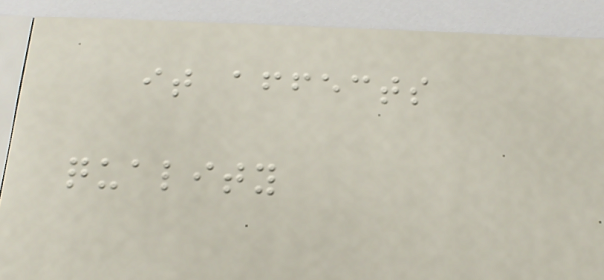it affects
quality
